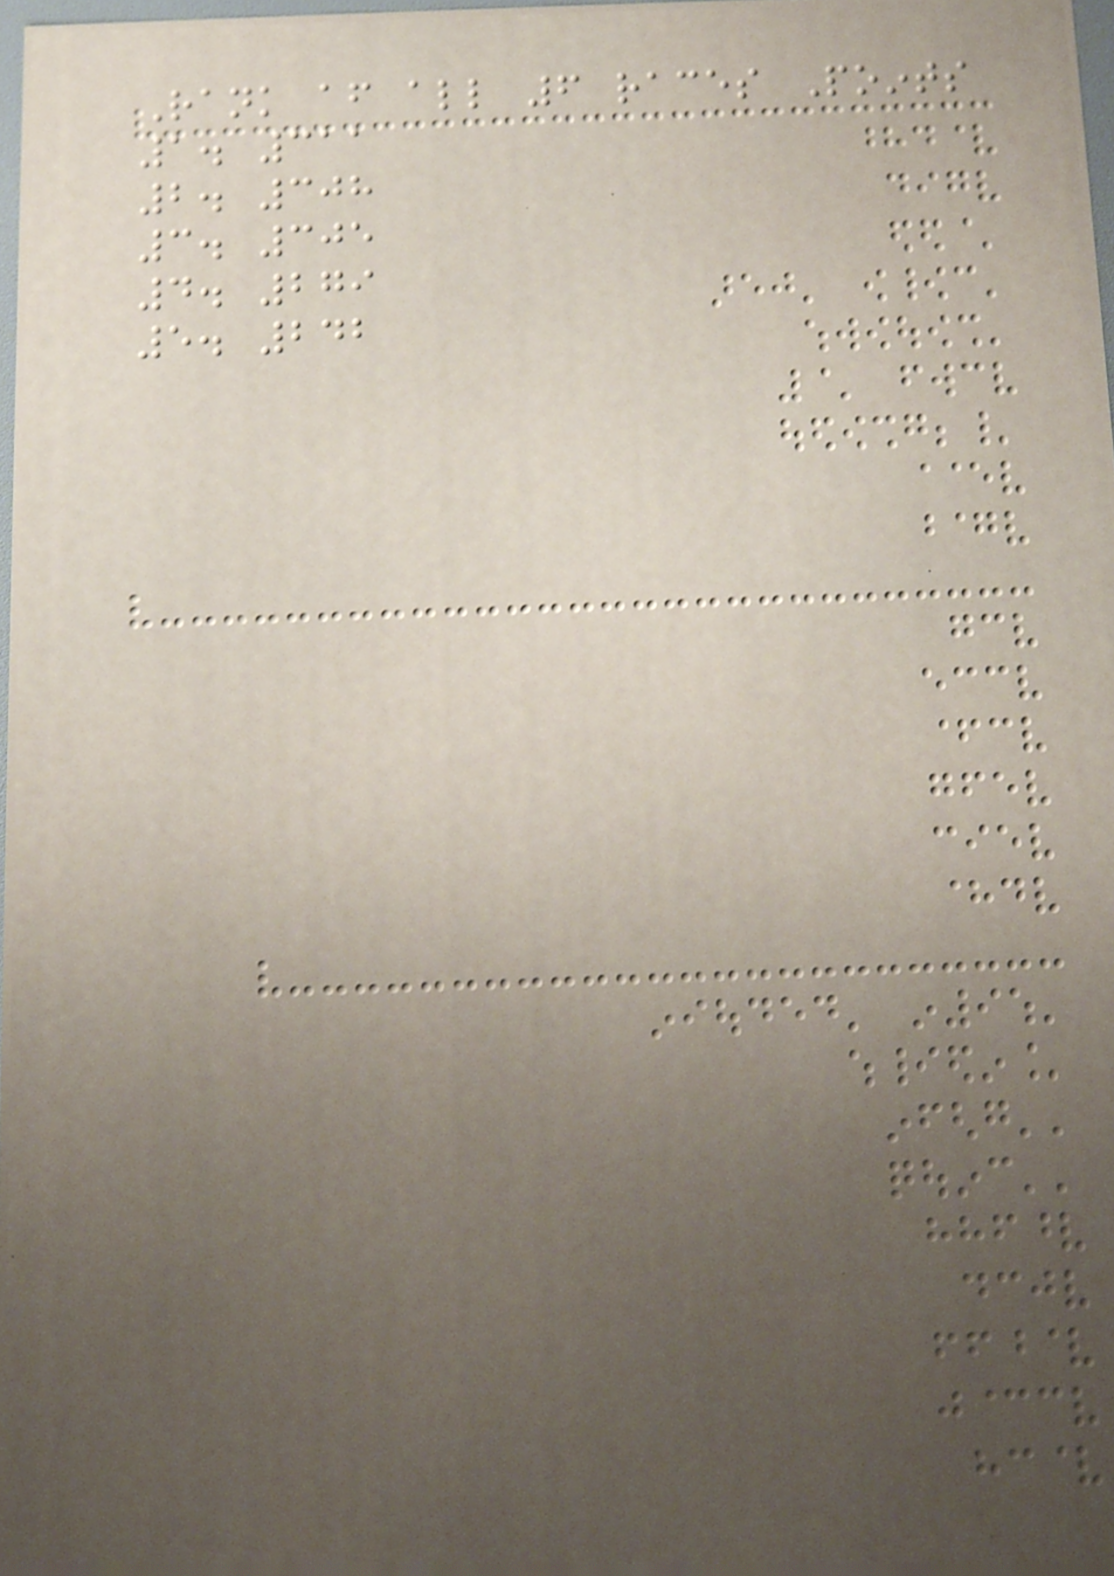Rank after all 6 races Points
1. 311
2. 308
3. 305
4. 279
5. 242
